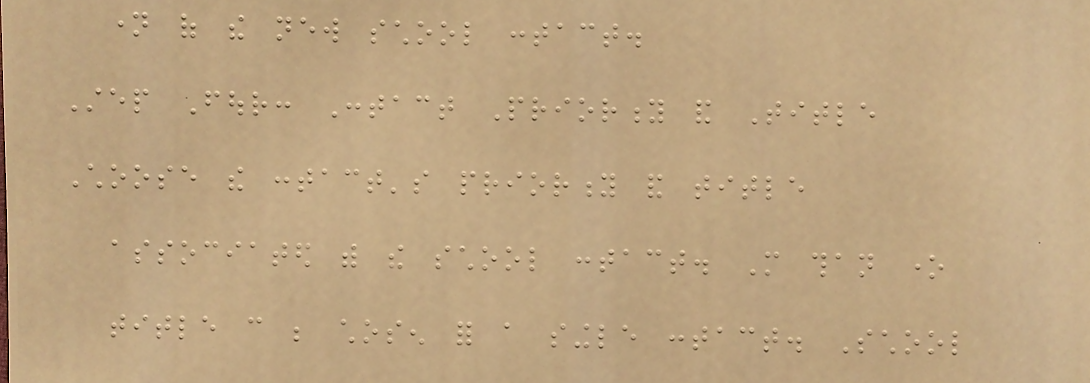name of the new school contact.
Step Four: Contact Priority and Title
Choose the contact's priority and title
associated with the school contact. More than one
title can be chosen for a single contact. School
